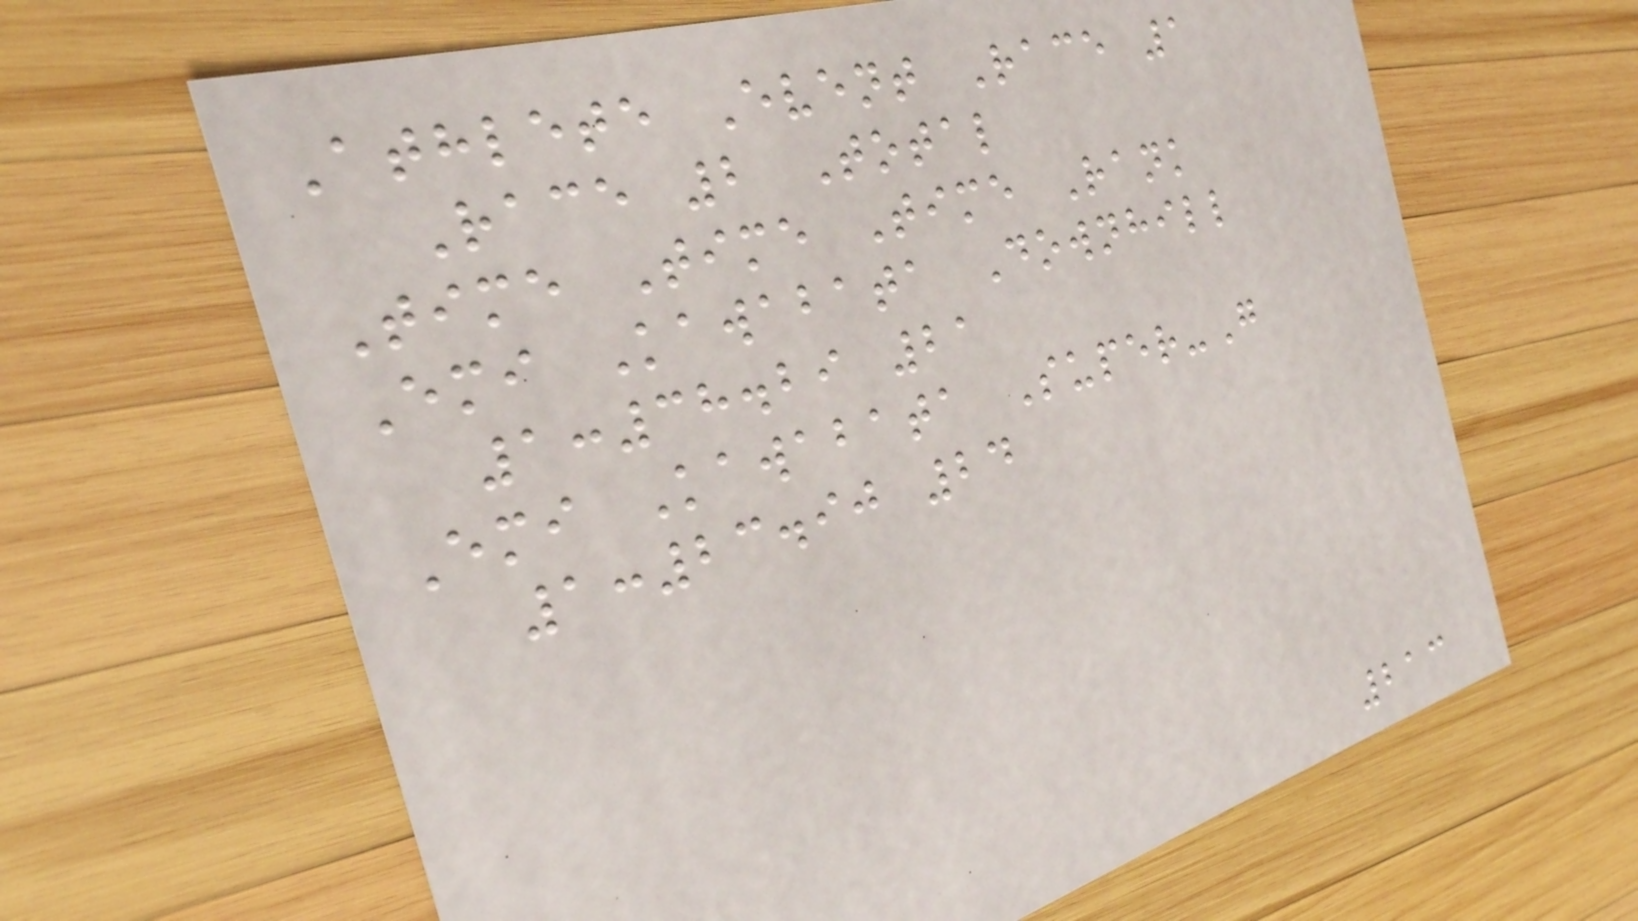Athlete Event Race 1
Race 2 Total
Time Time Time Rank
Emi Kawabata Downhill
1:38.29 21
Emi Kawabata Super-G
1:23.90 24
213
